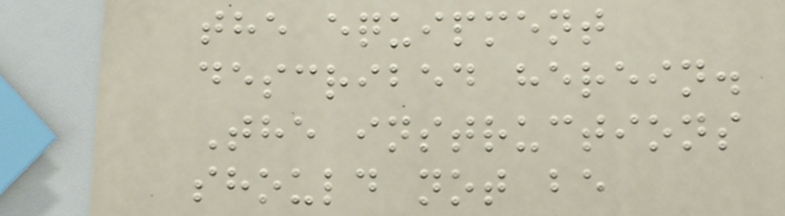the equipment
described herein.
The instructions
should not be
